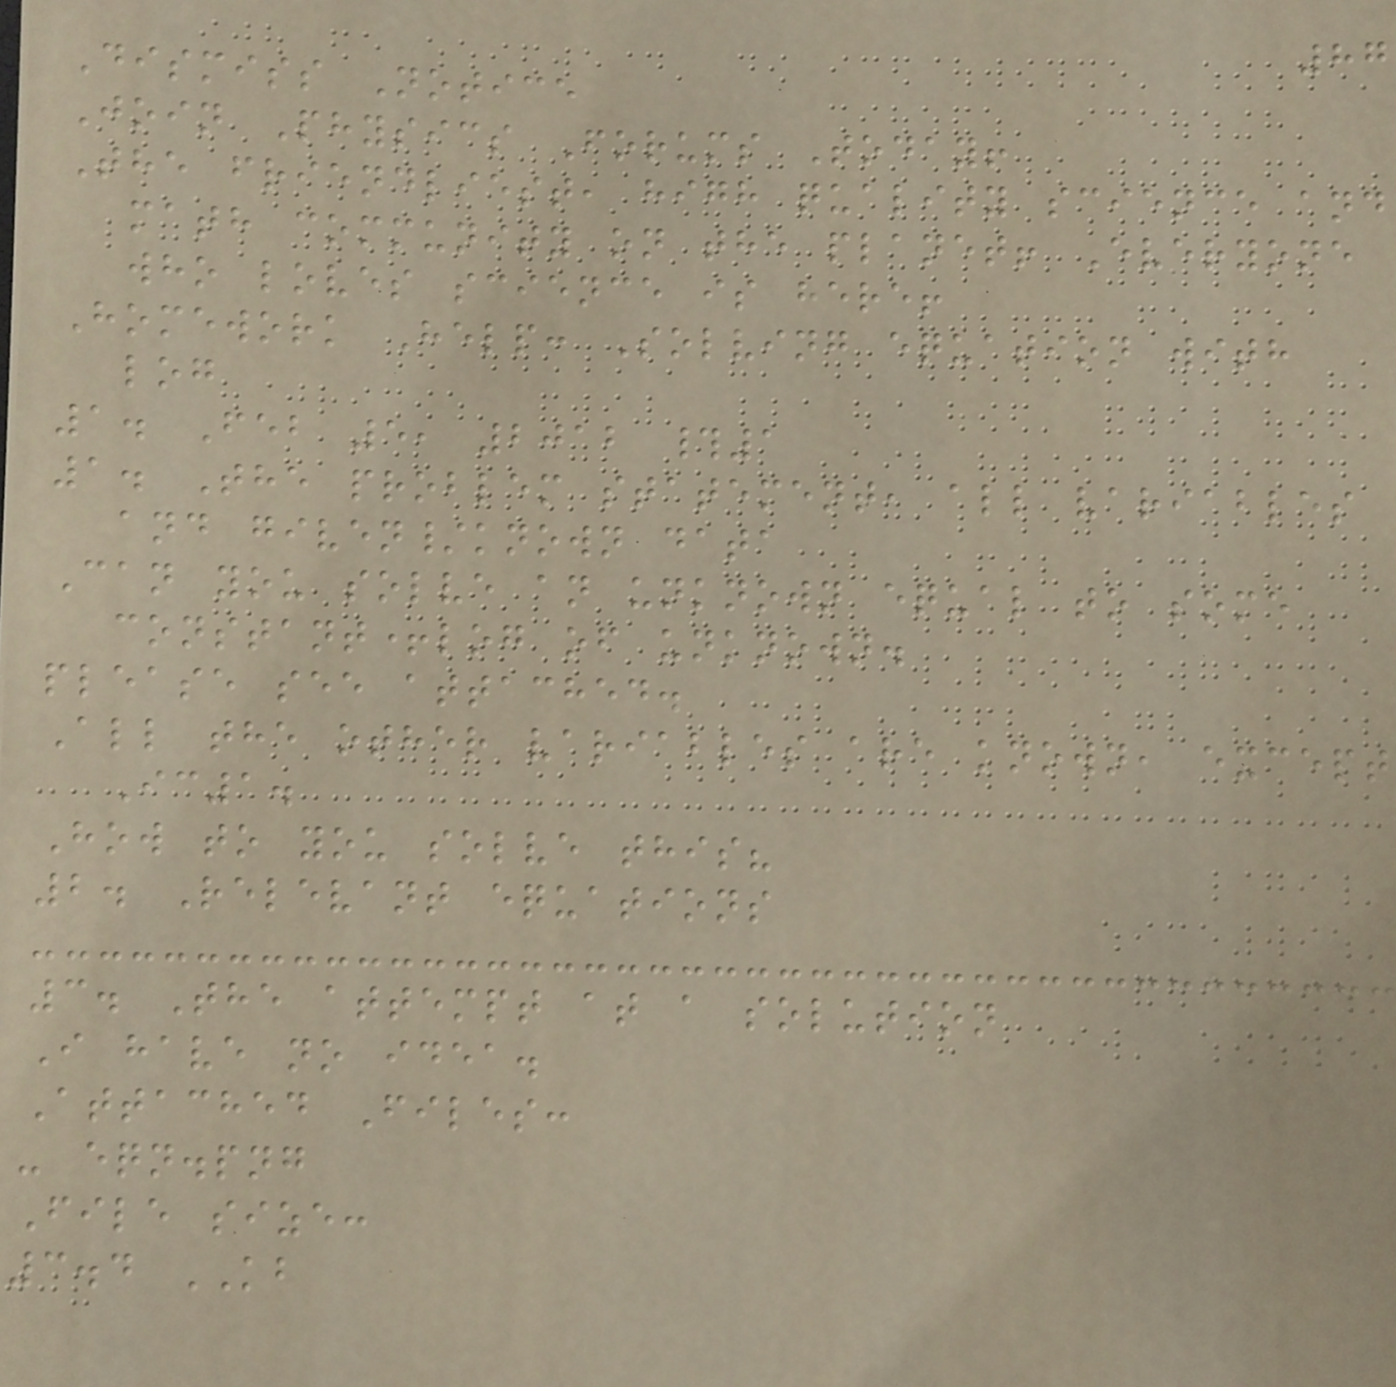87
Dismiss Notice
Join Physics Forums Today!
The friendliest, high quality science and
math community on the planet! Everyone
who loves science is here!
Homework Help: Solving equation with
log
1. Feb 5, 2012 #1
1. The problem statement, all variables
and given/known data
Can you solve an unknown equal to some
constant+log of unknown.
please see attached.
All the other variables are known, except
Ic1.
How to you solve this?
2. Relevant equations
3. The attempt at a solution
I have no idea.
Attached Files:
- eqn.png
File size:
3.4 KB
